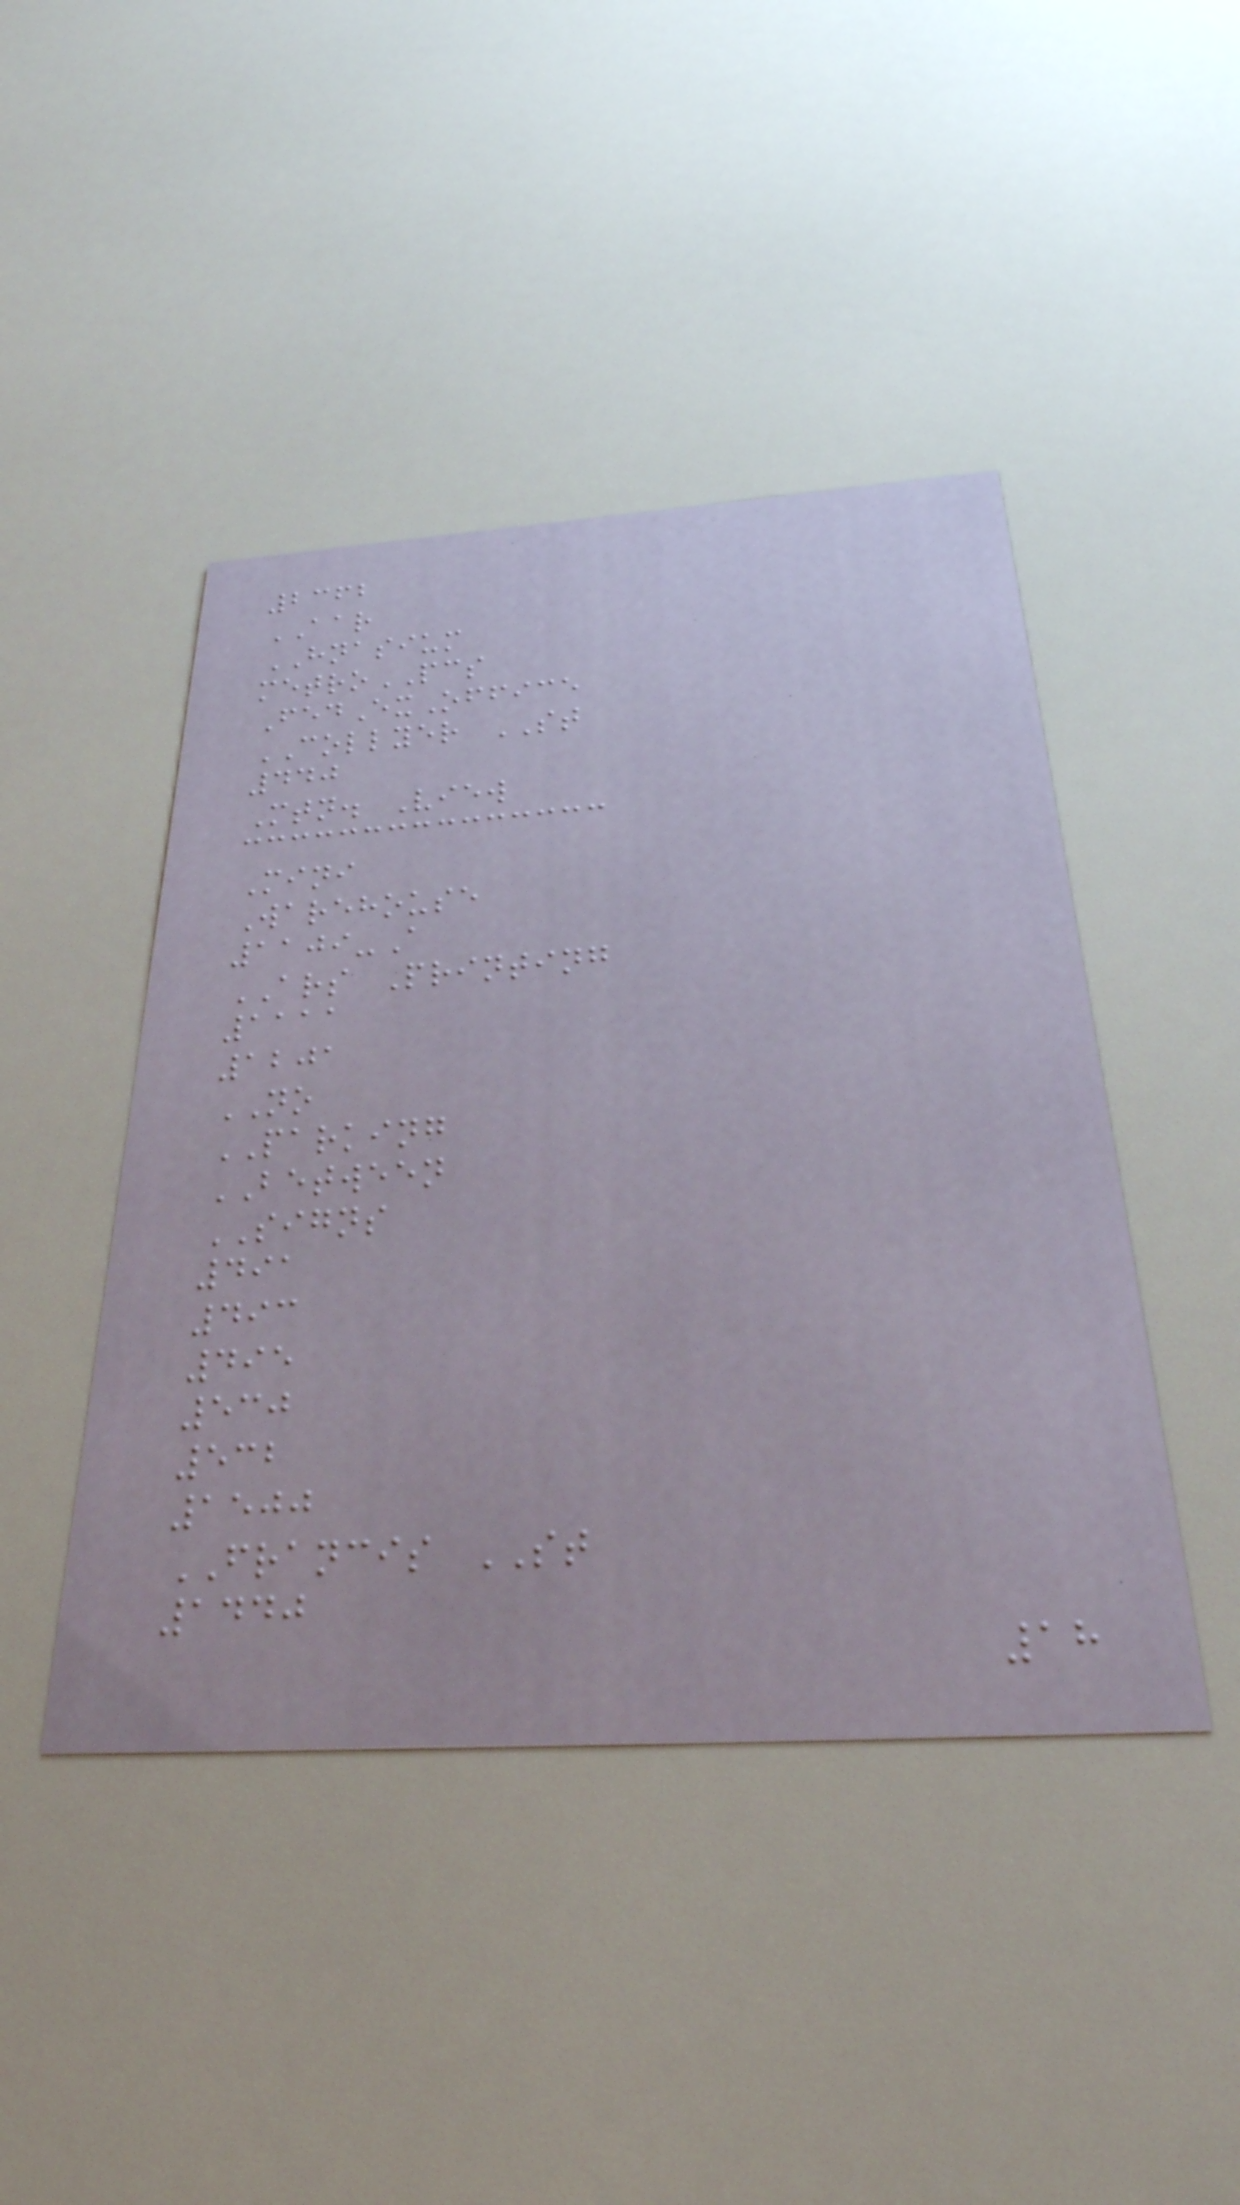2362
AAR
HNASIUM
metroPCS
FedExOffice
COLLYER ST
440
Mtn. View
Mini
Warehouse
1109-A
ARS Printing
1111
1201
NO
PARKING
BETWEEN
SIGNS
491
493
495
530
532
1500
FRANCIS ST
1440
18
